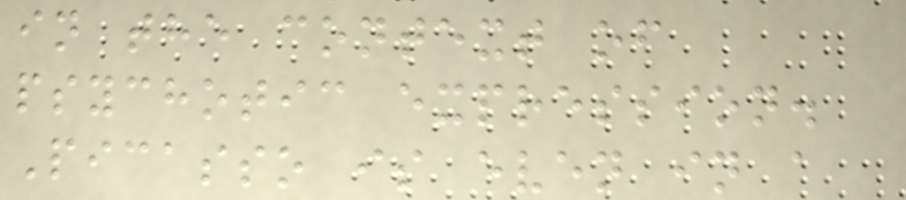in the context of
psychotic expression.
Picasso is even in a
